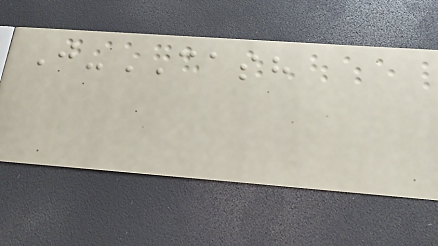J-CASH
